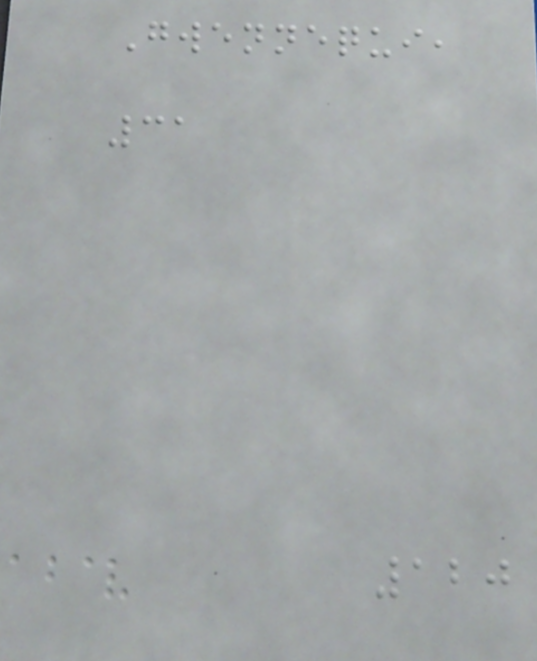Gwennequi,
31
120
